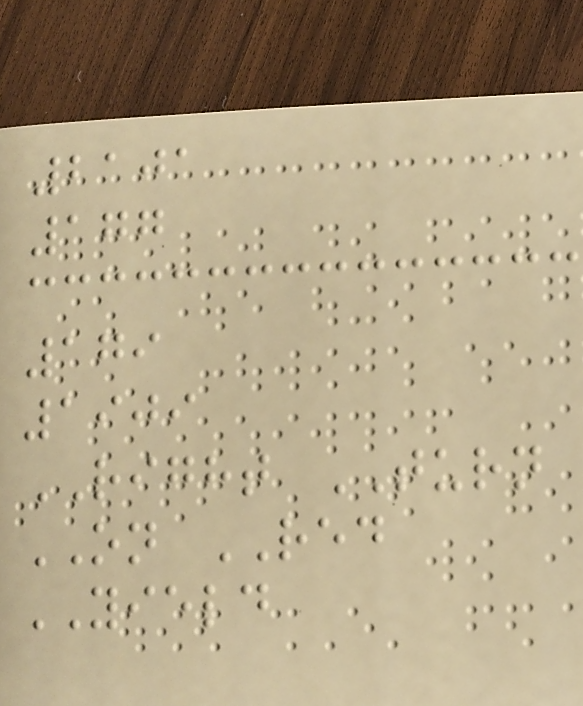2101
177
179
1909
RIGHT TURN
ON RED
YIELD
